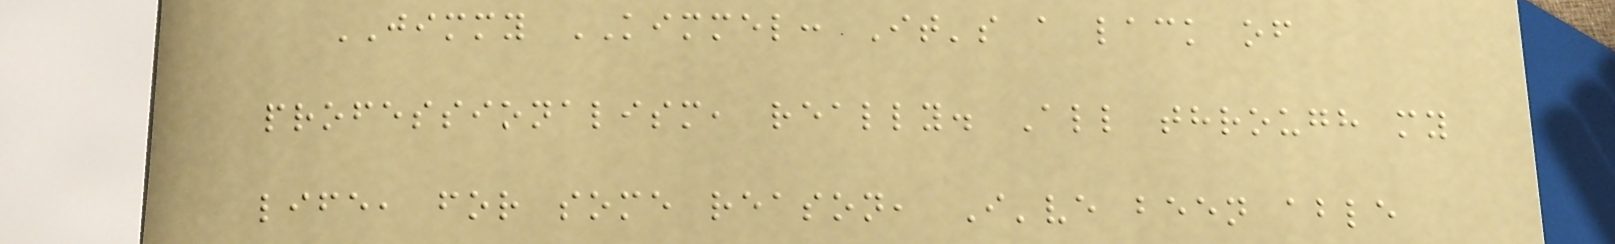JIMMY KIMMEL: It's a lack of
professionalism, really. All through my
life, for some reason, I've been able
